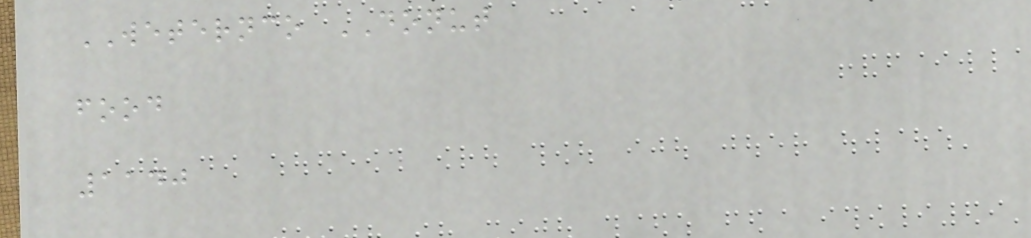WETERNCO DONUT
food
1140
